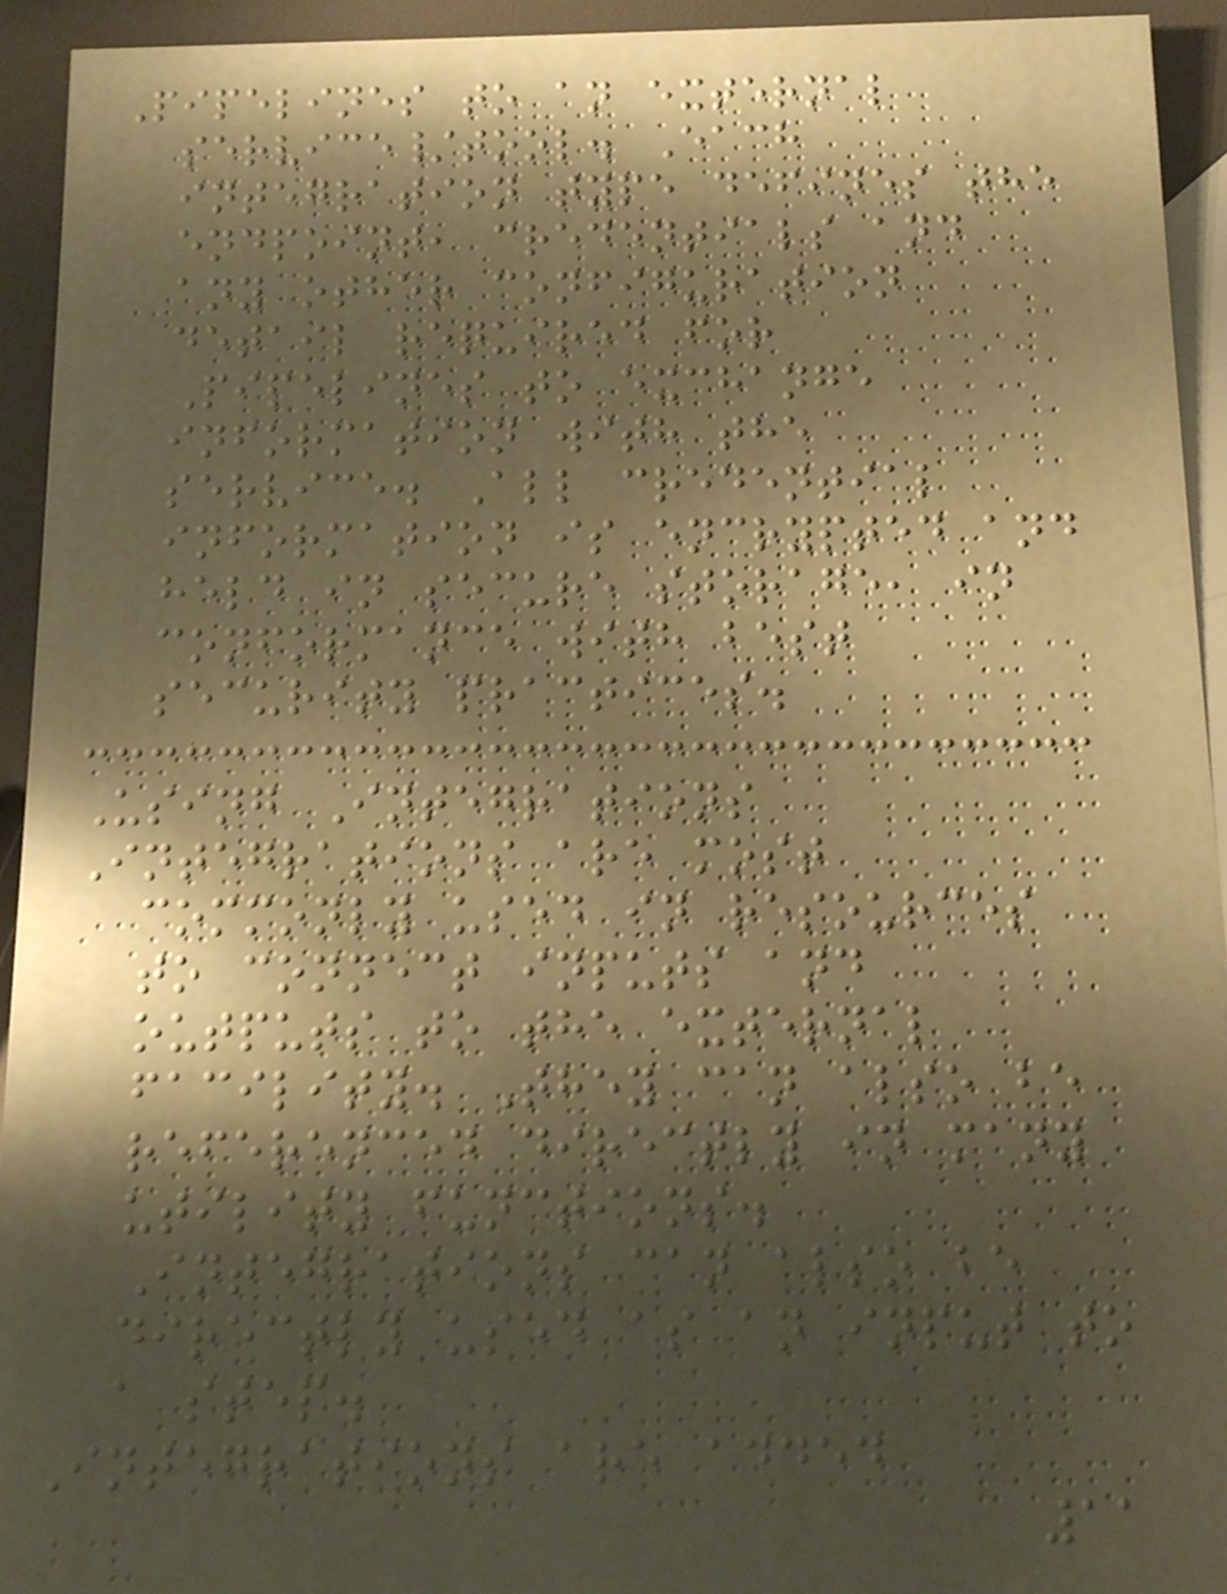Pipelines to an external
service/tool. Each
integration type defines the
endpoint, credentials and
any other configuration
detail required for
Pipelines to exchange
information with the
service. All credential
information is encrypted and
held in secure storage, in
conformance with best
security practices.
Using Integrations
Integrations are most
commonly used in resources
to connect inputs and
outputs to the external
facility. They can also be
referenced directly in many
utility functions.
Integrations can also be
directly used as an input to
a step.
Integrations are added
11
